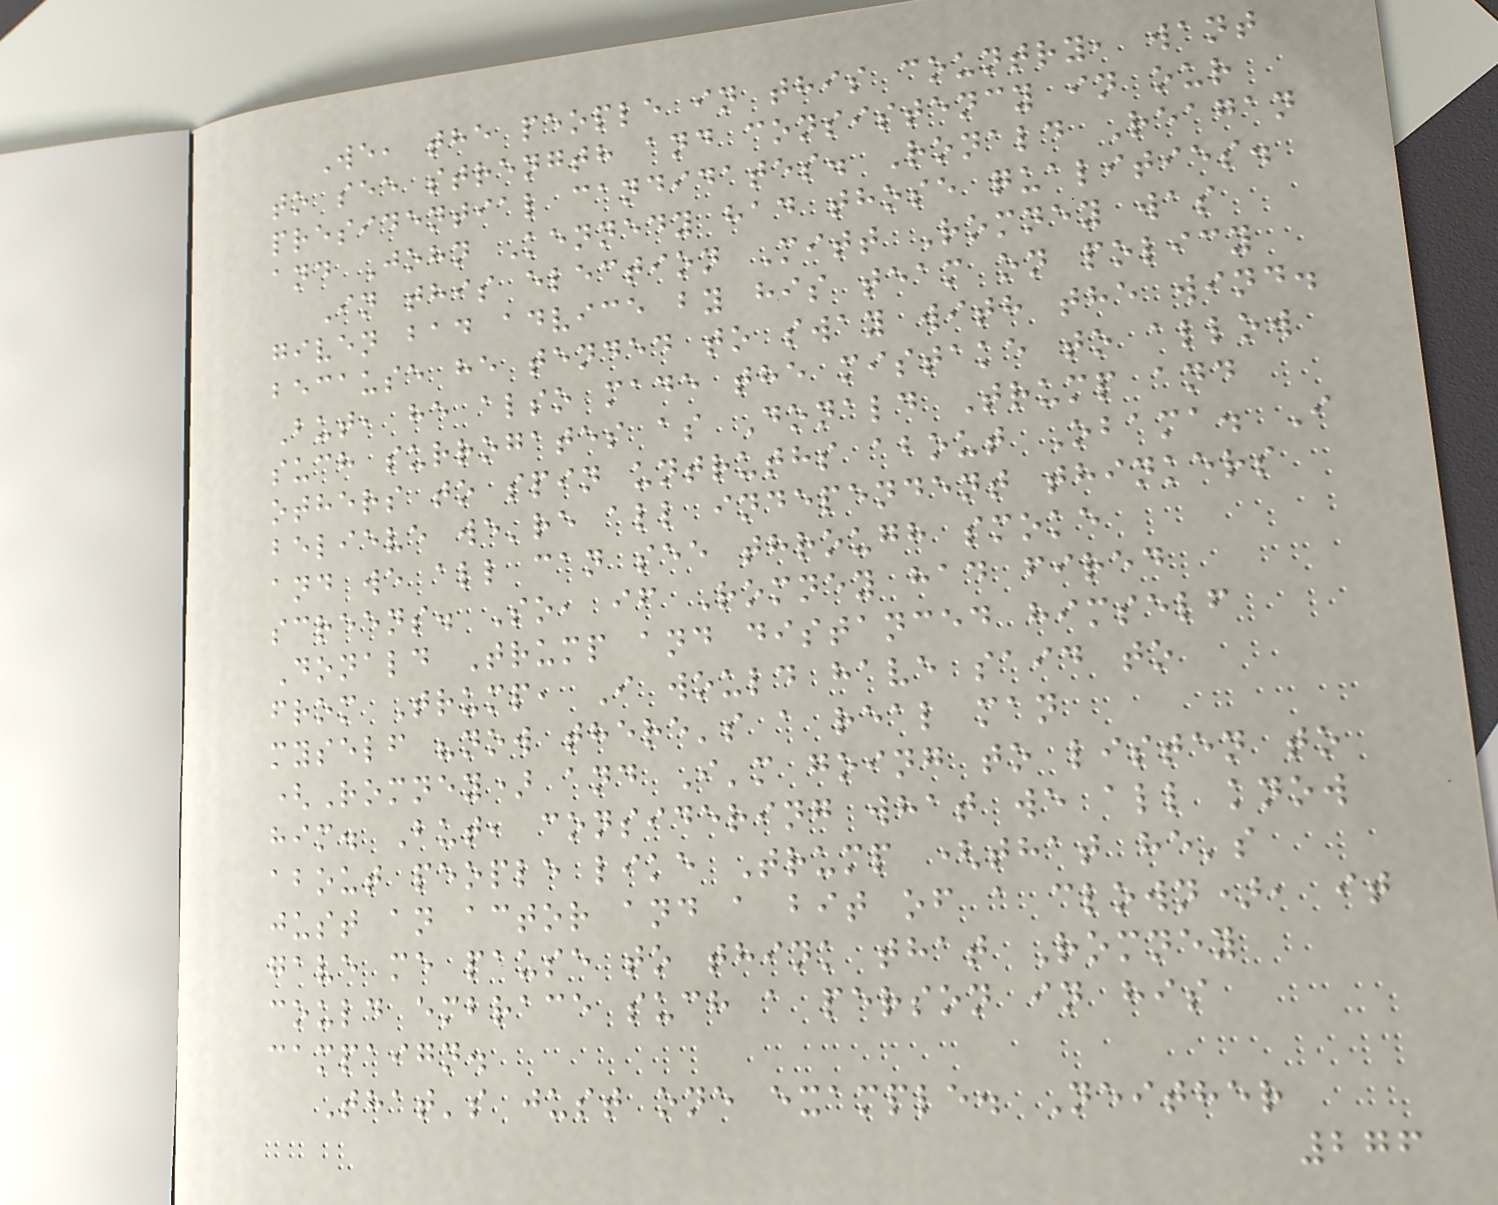We, the people in this country, want
to see strength and consistency in our
presidential candidates. Ronald Reagan
and John Kennedy had those qualities.
In this election Mitt Romney was
given bad advice by his team on policy
because he tended to sway with the wind.
But, he also made the mistake to allow
such surrogates as Donald Trump and
others to spin untruths about Obama. I
believe we're all independent thinkers
and we all can see through smoke
screens. So, if Romney had fired
Donald Trump and distanced himself
from Trump, I would have said to
myself "now there's a real man
(Romney) and I'm going to listen to
him. But, considering what we all know
about people like Trump (that he's
just an actor and a bit of a clown), it
gave me pause to think that Romney
could embrace such a person in his
campaign.
That's just one example. Neither
276
